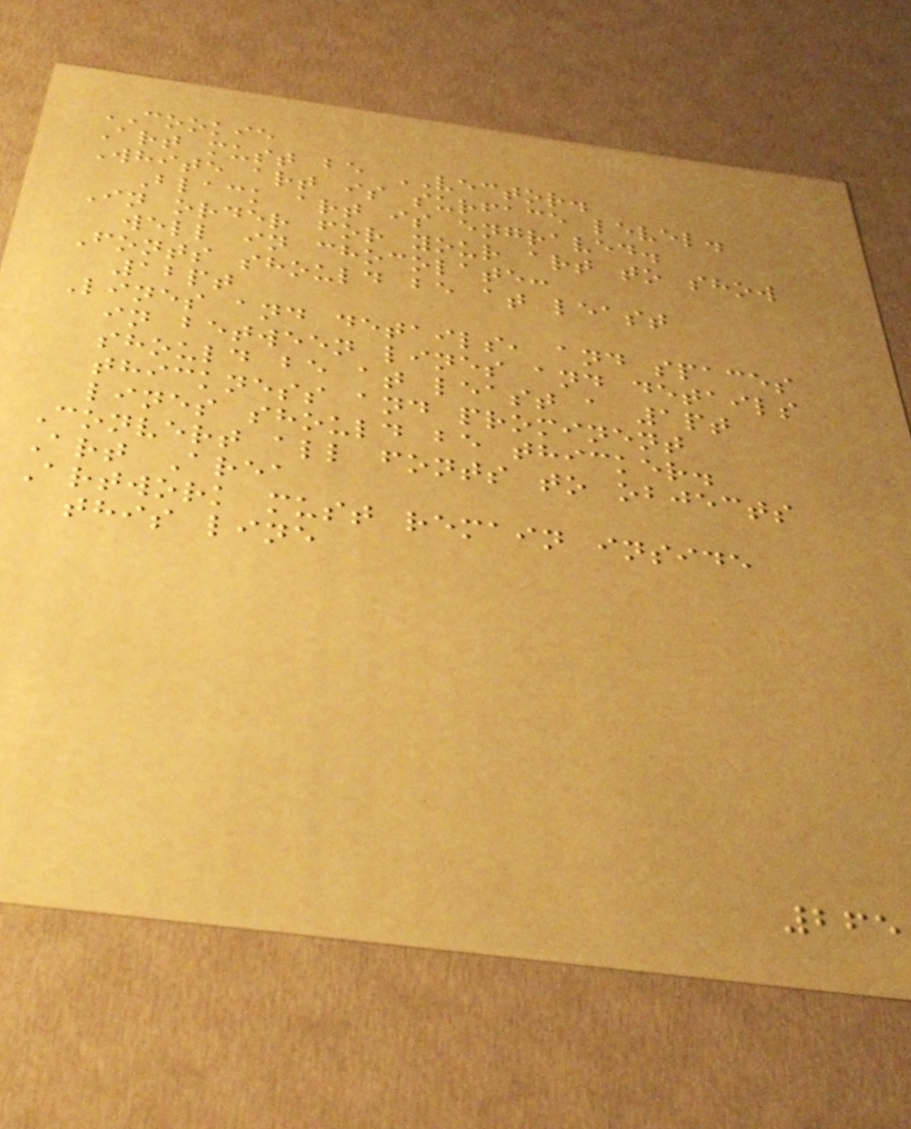COOKIE
Art must be VECTOR.
White art is surface level.
Black art is engraved.
In order for your art to show
well in chocolate:
Fonts should be at least
12pt
Lines and details, and spaces
in between lines and details
should be at least a 1pt
thickness and prominent
lines should be thicker.
Convert all fonts to objects
Art Area
Artwork must remain inside
this line
265
